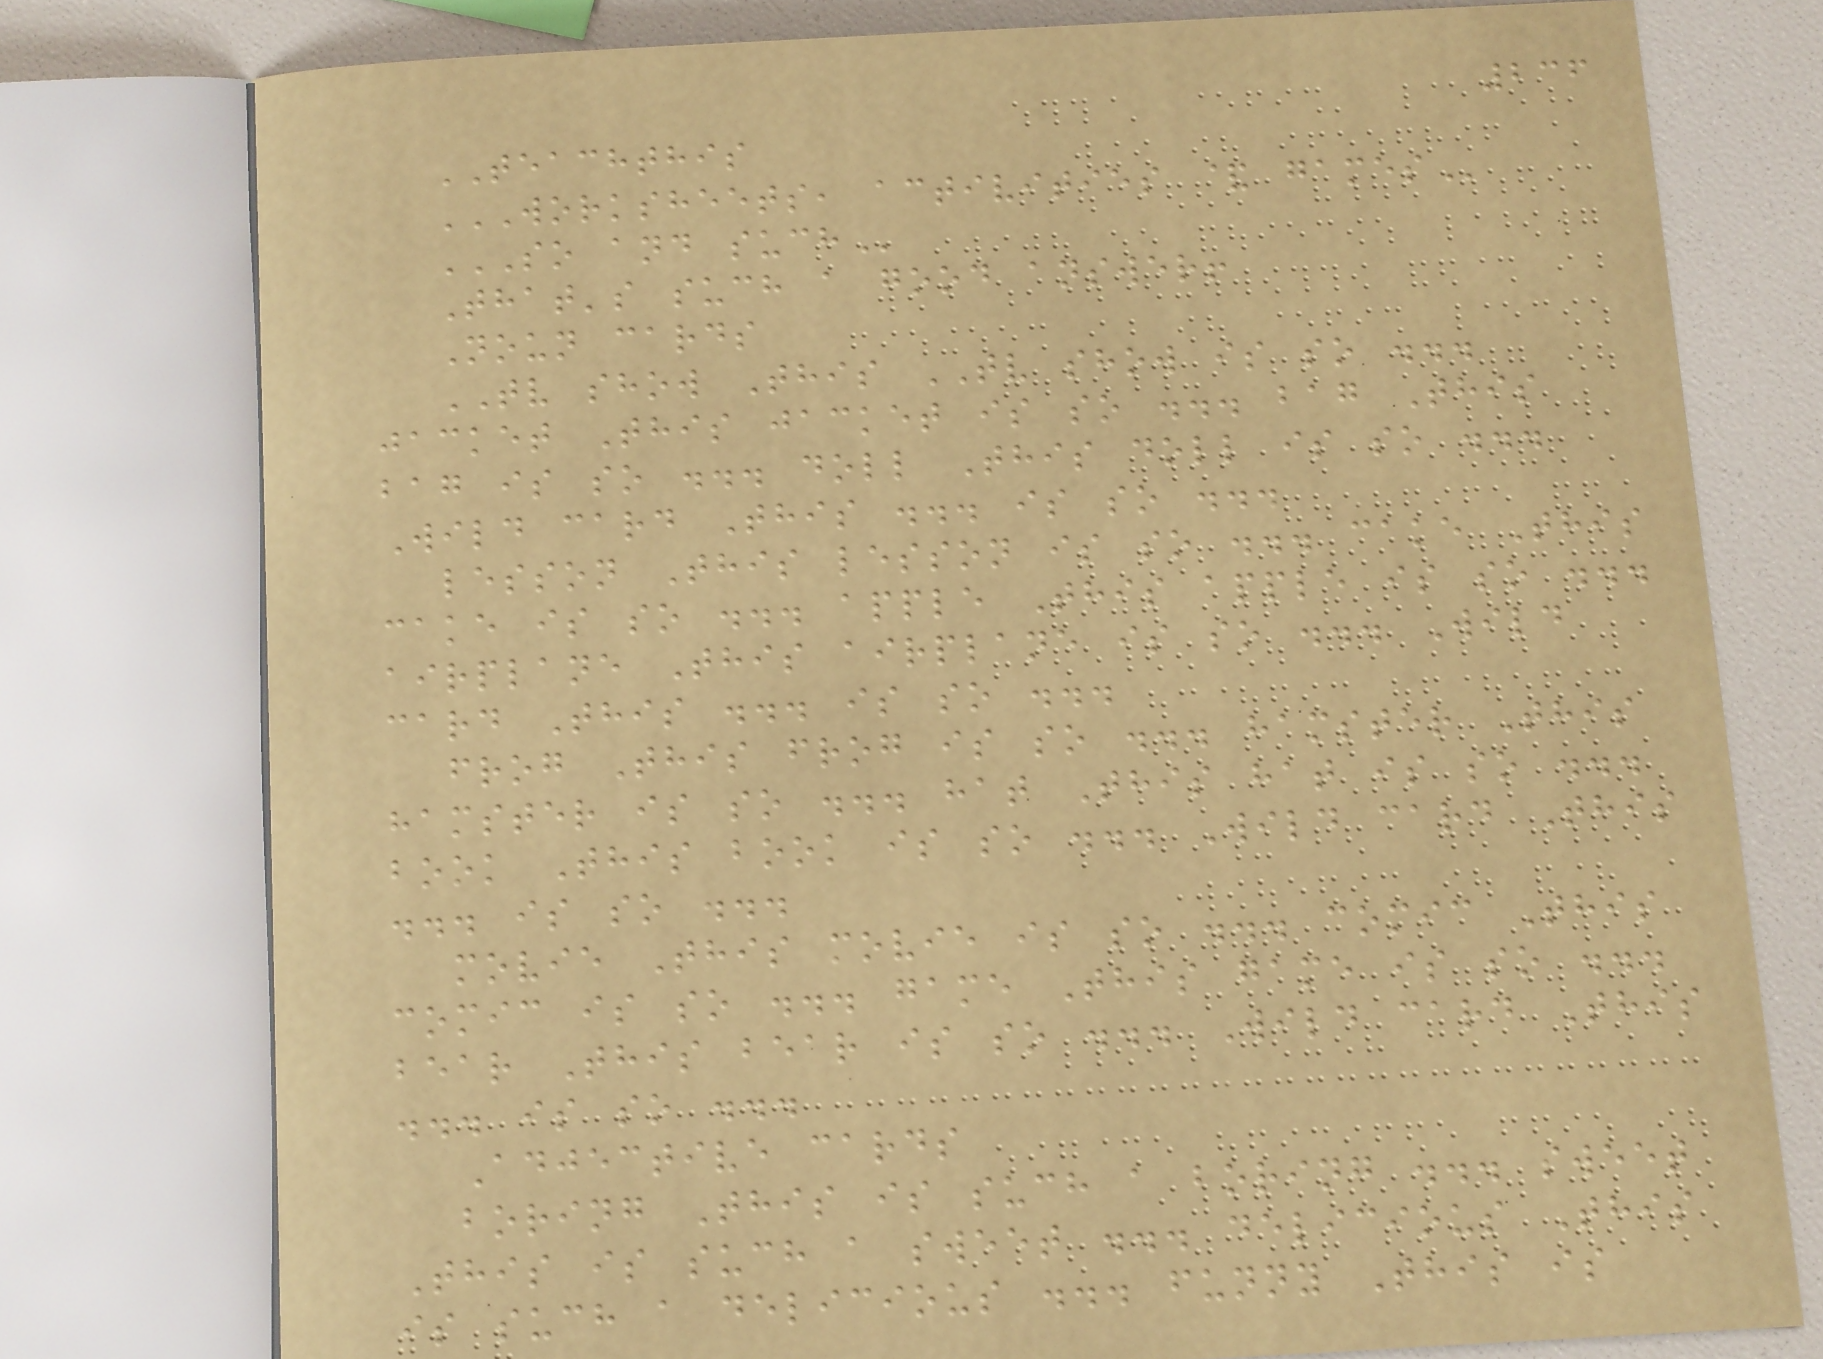236
TEACHTHIS
WORKSHEETS, ACTIVITIES & GAMES
SO AND SUCH
That's such a good answer!
Noun cards
TV show This TV show is so ...
jacket This jacket is so ... bag This
bag is so ... doll This doll is so ...
Wild card This ... is so ...
lesson This lesson is so ... cake This
cake is so ... apple This apple is so ...
airplane This airplane is so ... Wild
card This ... is so ...
frog This frog is so ... hamster This
hamster is so ... hat This hat is so ...
book This book is so ... Wild card This
... is so ...
movie This movie is so ... comic This
comic is so ... game This game is so ...
bear This bear is so ... Wild card This
... is so ...
Adjective cards
boring This is such a boring ... sweet
This is such a sweet ... delicious This
is such a delicious ... funny This is
